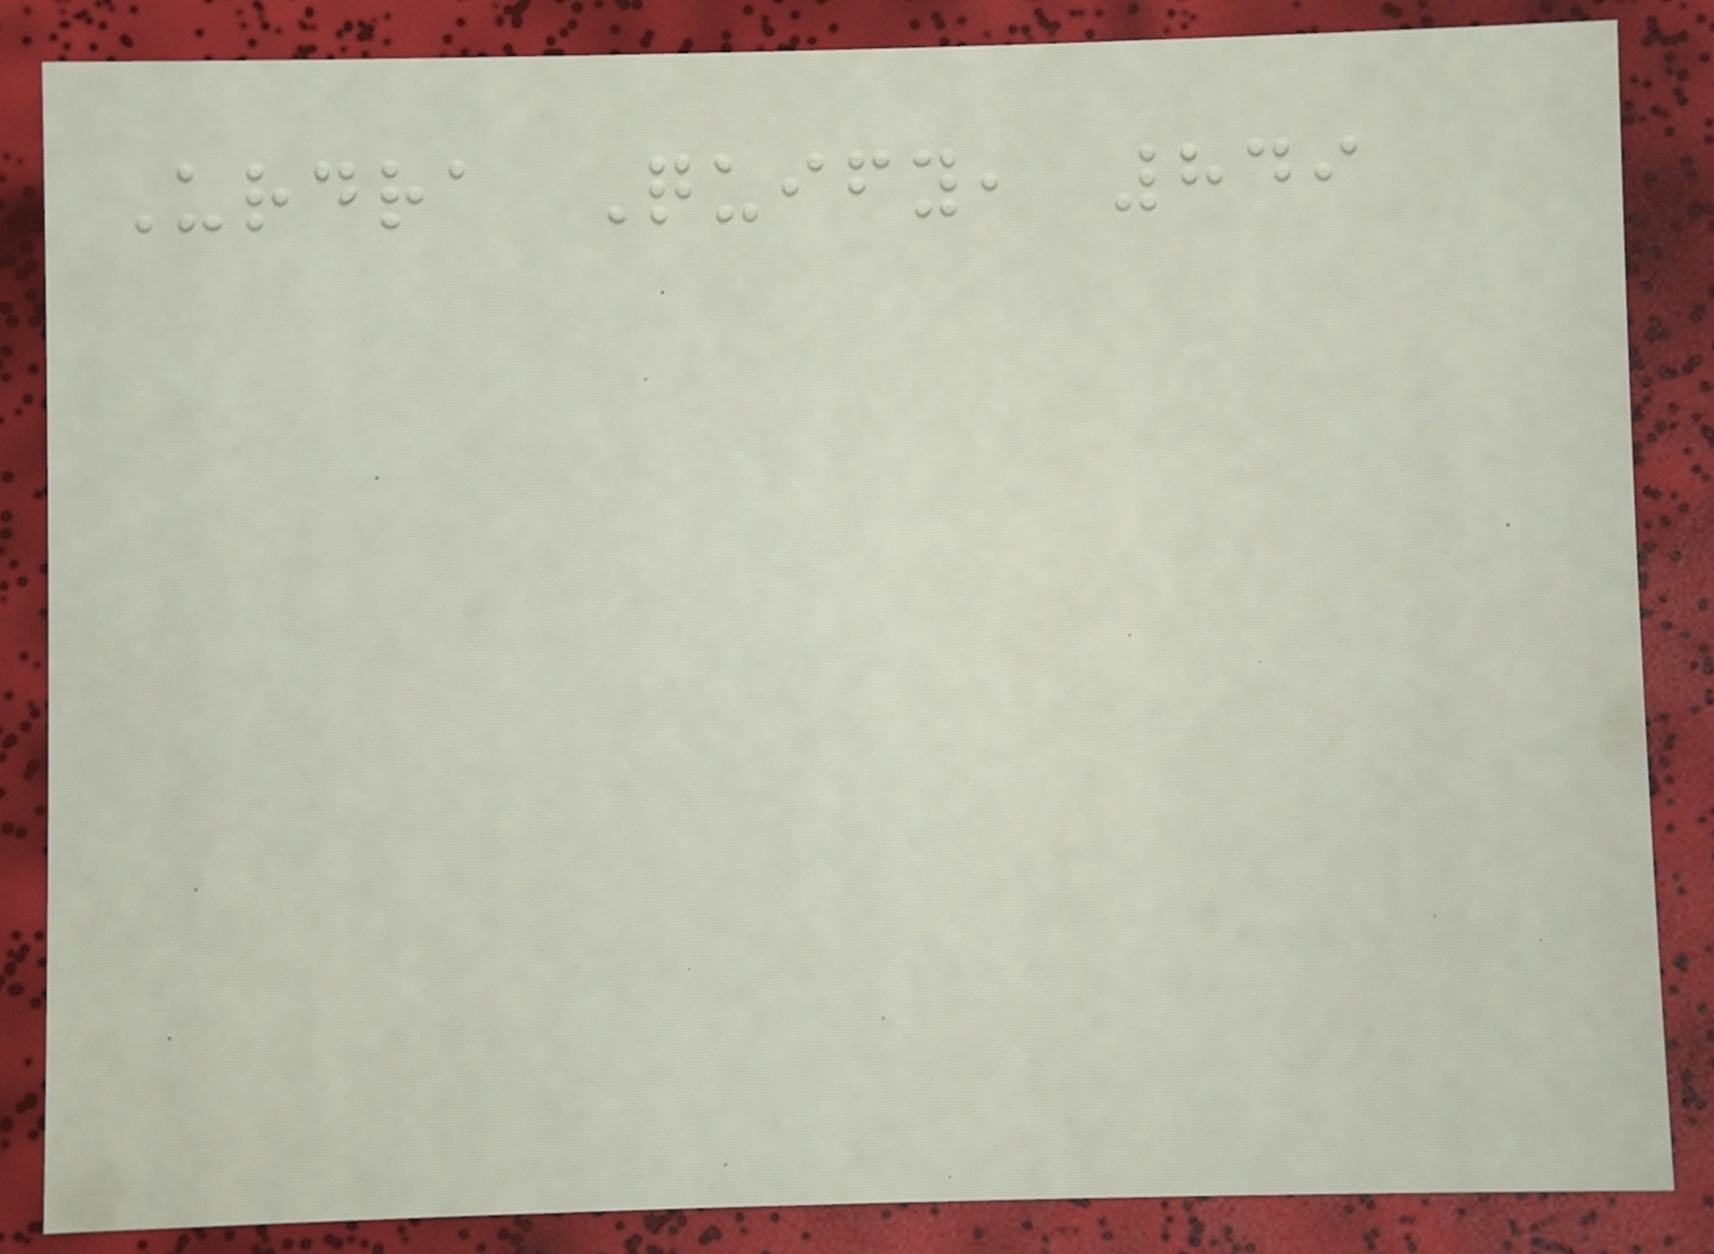Urdra Quify, 849
